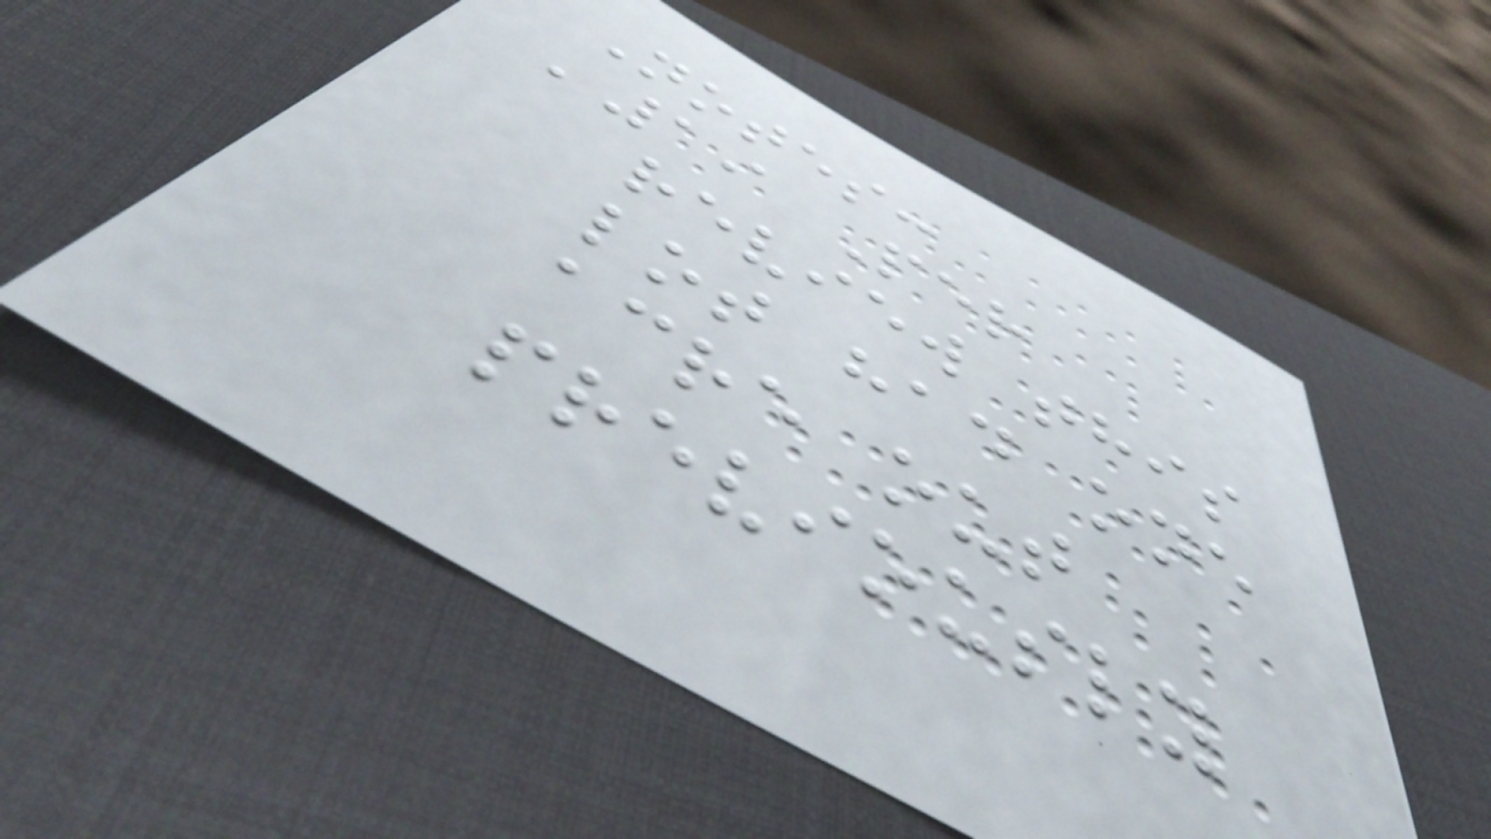Notes:
'19 Per
review this
lot had one
acre out
previously
